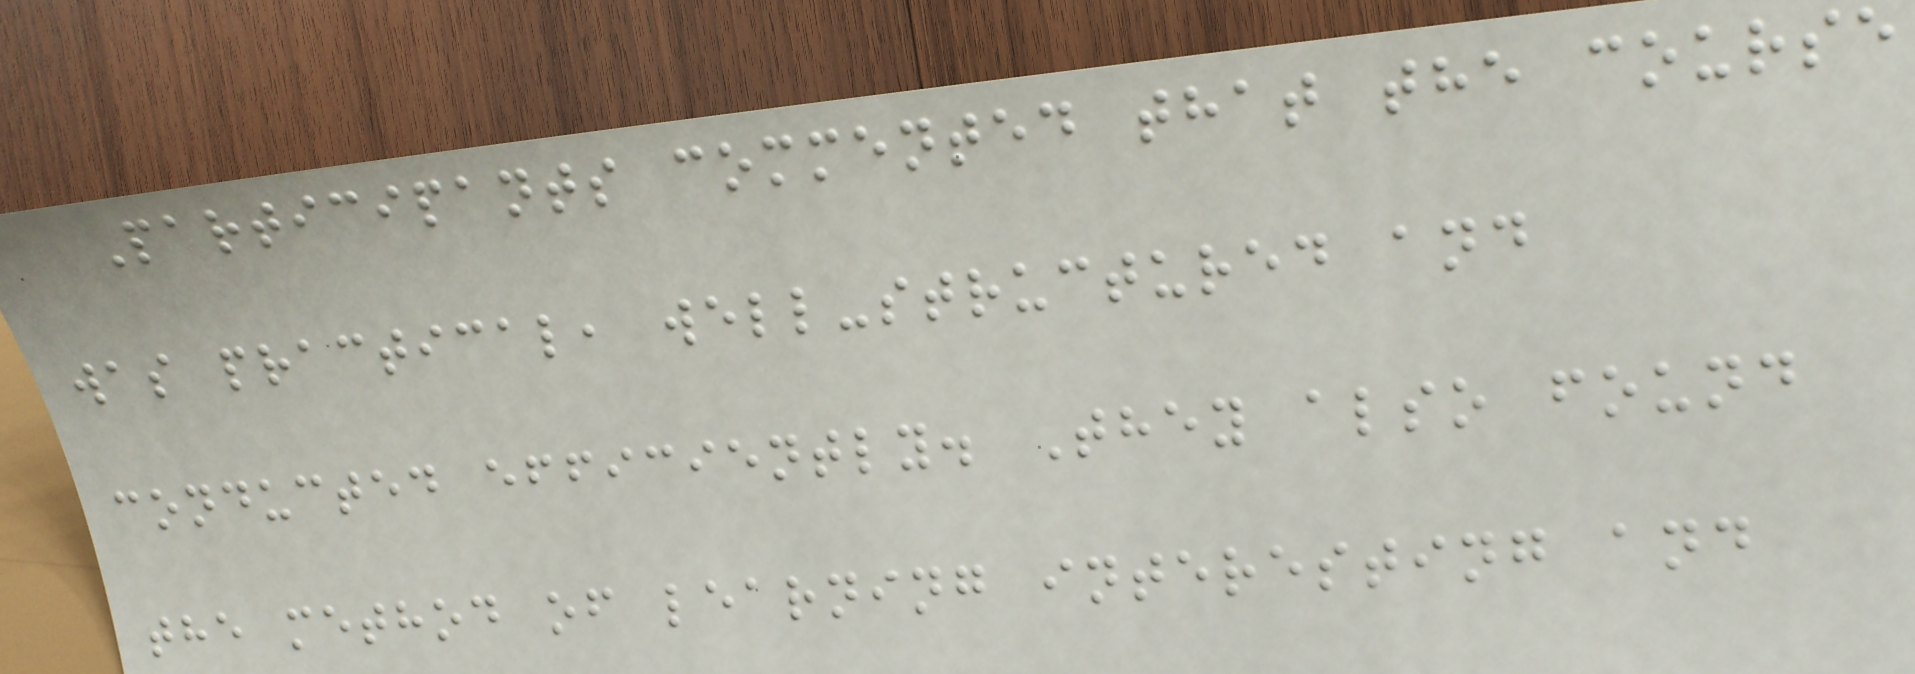Participants commented that the course
was practical, well-structured and
conducted efficiently. They also found
the method of learning interesting and
